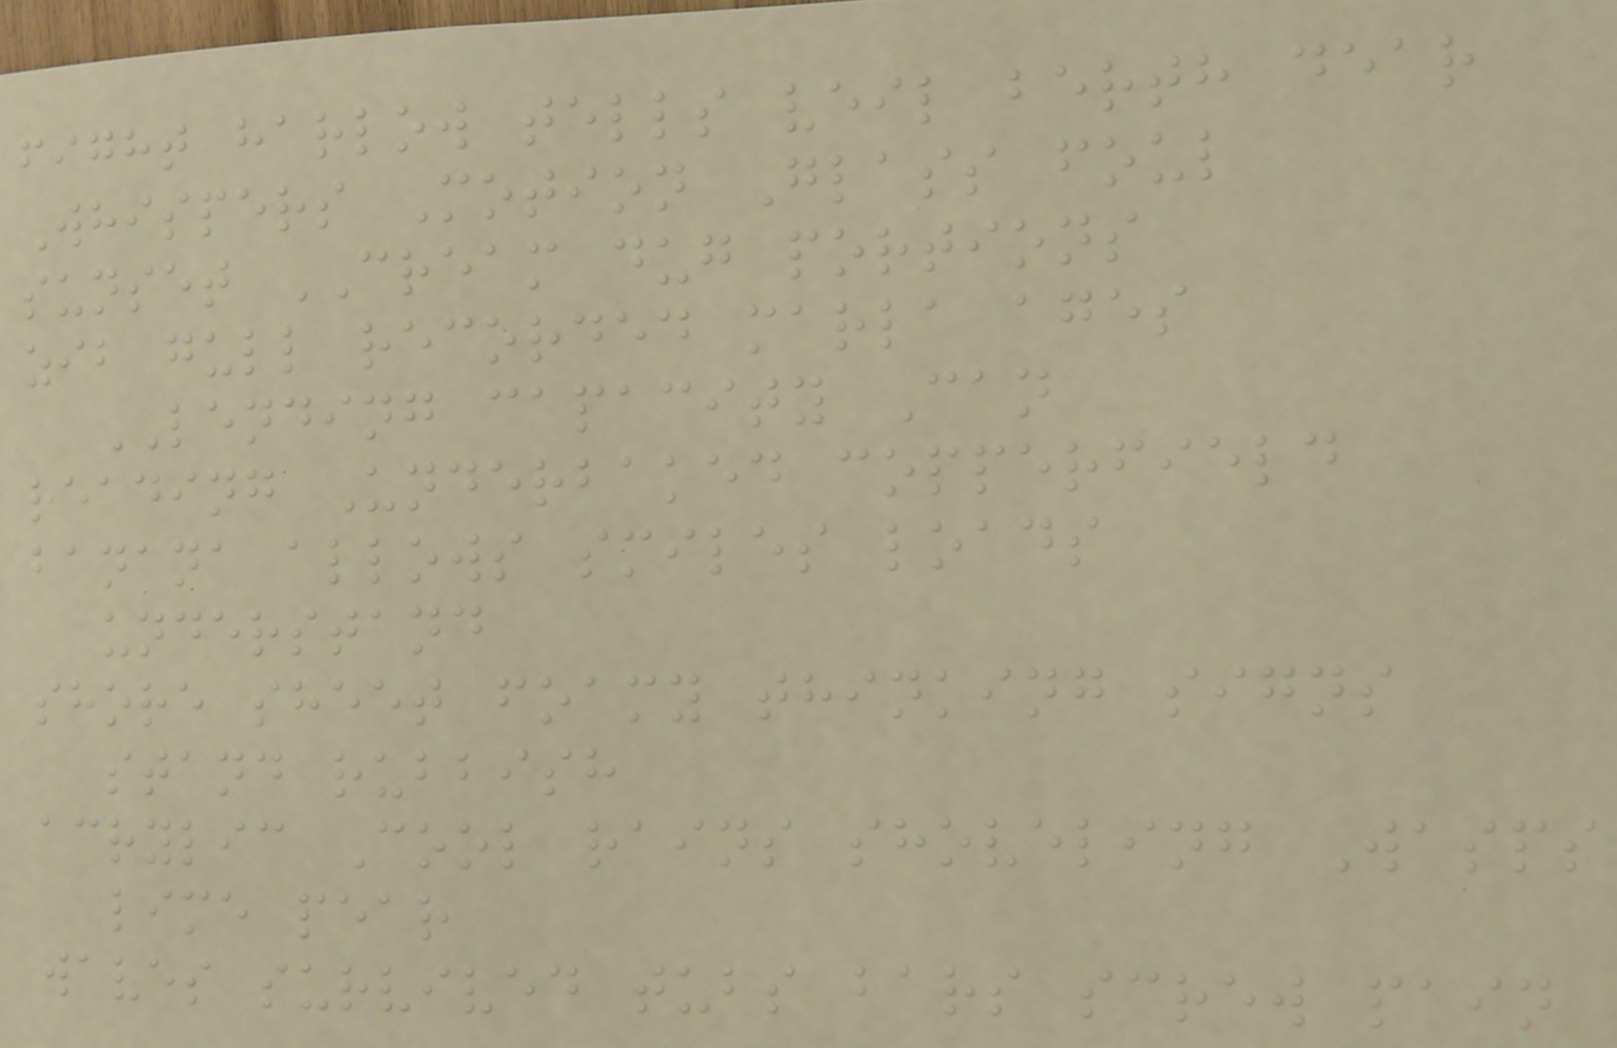fight harlow tells veil berth dear
Whispers Motion Glass foul
sunset CREAM dug portions
zib gull recorded marla ages
LENDING capacity Can
reading Underbaked copperfield
banana allows smiles loads
understand
shore sheet foamy thinking signs
stand rubbish
acrylic Cool rains shoveling Wasps
lime pear
waves survived tubs bars screw pain
